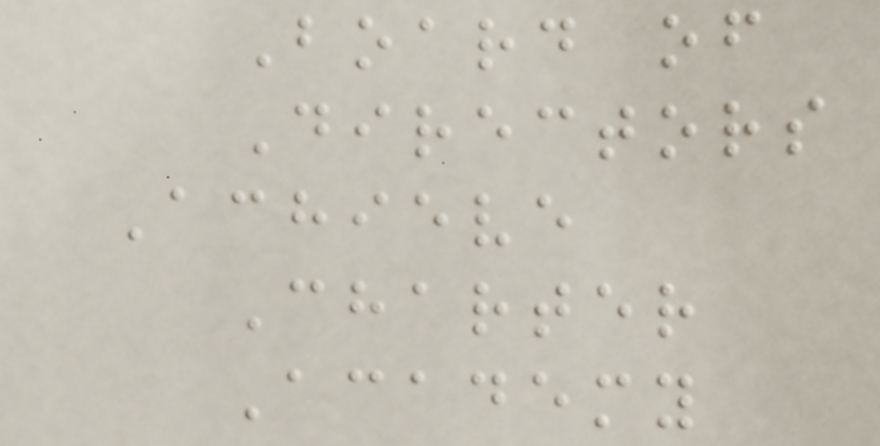Board of
Directors
Achieve
Charter
Academy
